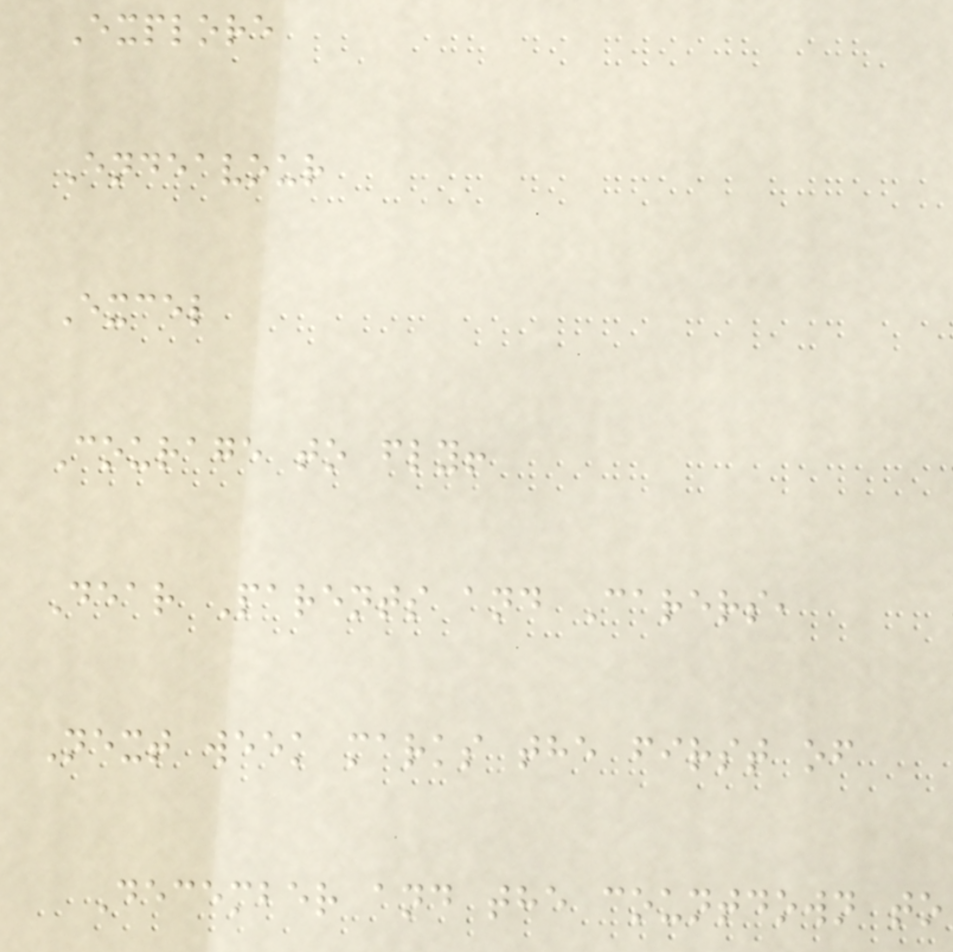Explore
Endeavour
Excel
Courage to fly!
Dear Parents and Carers,
Next week marks the first of
December and the countdown to
